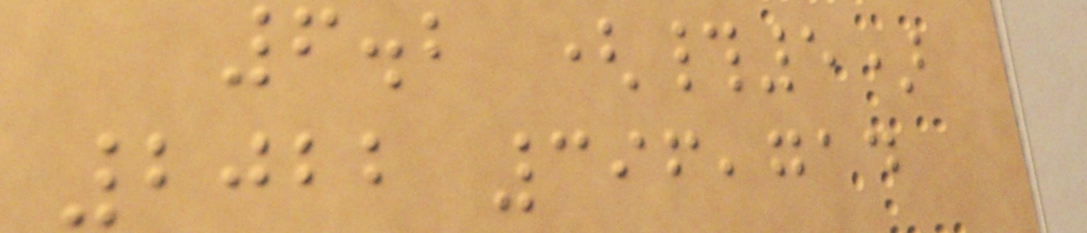6.2 (#5)
2022 396,714
